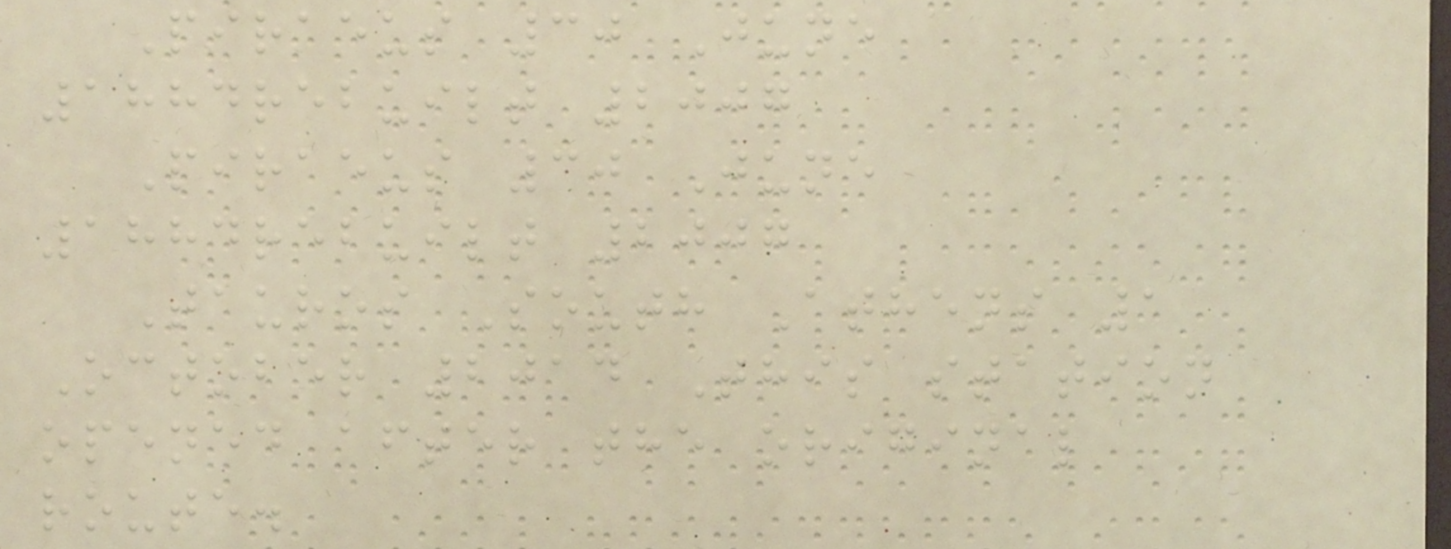Piraeus 30 June
1884rebuilt 2007
Piraeus 30 June
1884rebuilt 2007
Tauros South Athens 1
October 2014 This station
opened after the original
route.
